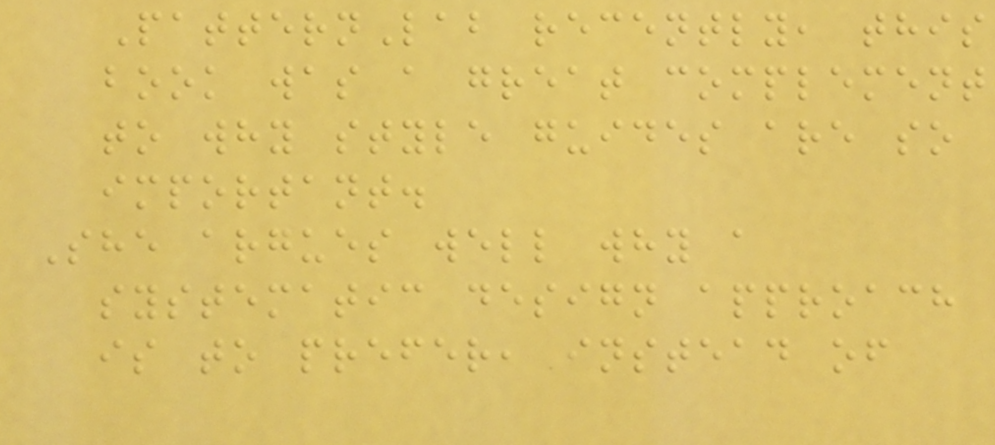PatternLab recently, this
book was a great complement
to why style guides are so
important.
She argues well why a
systematic design approach
is to prefer, instead of
